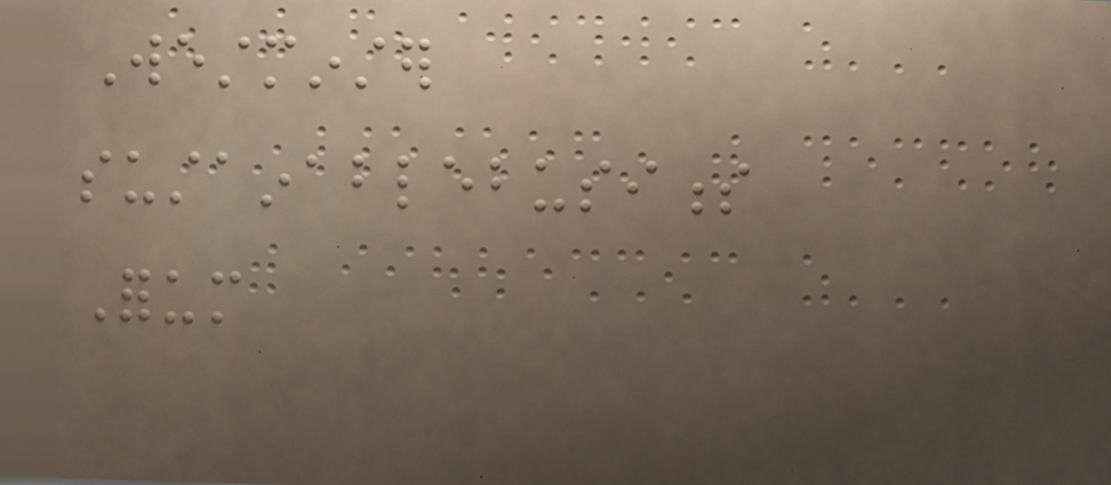Westminster
sustainablebusiness
Forum
